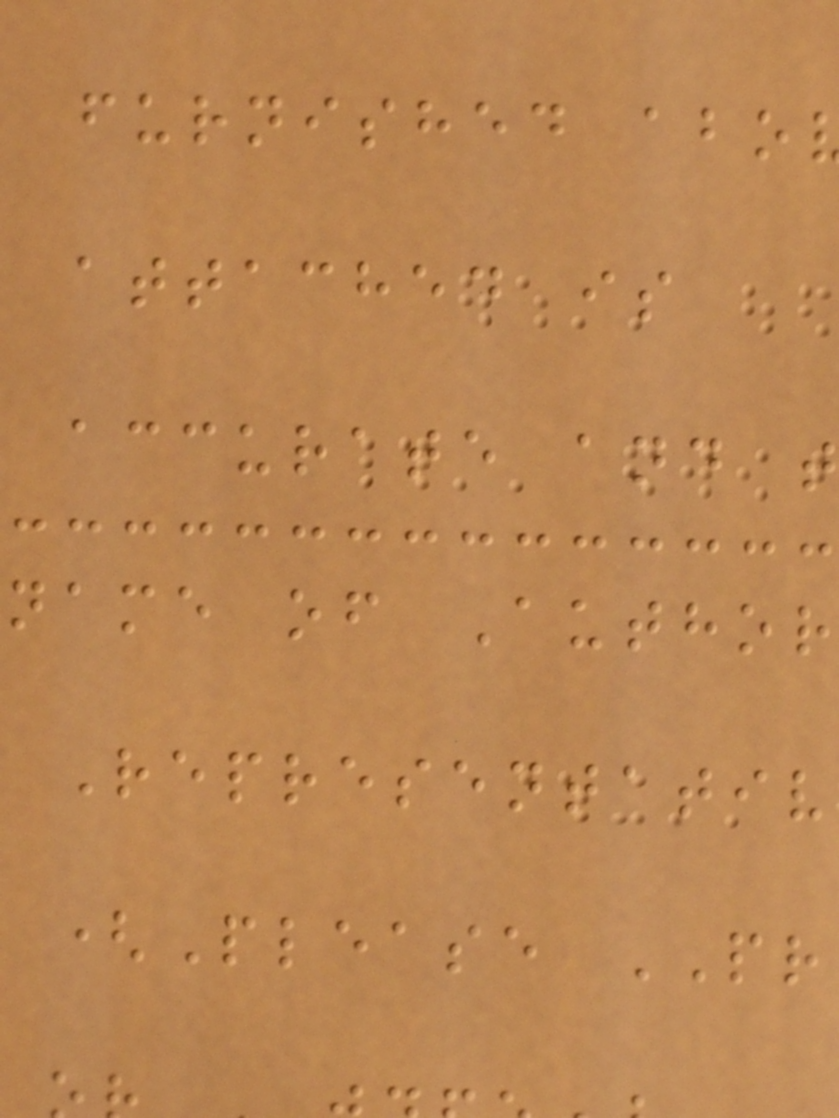furnished abo
attached is
accurate and t
name of Author
Representativ
(Please PR
